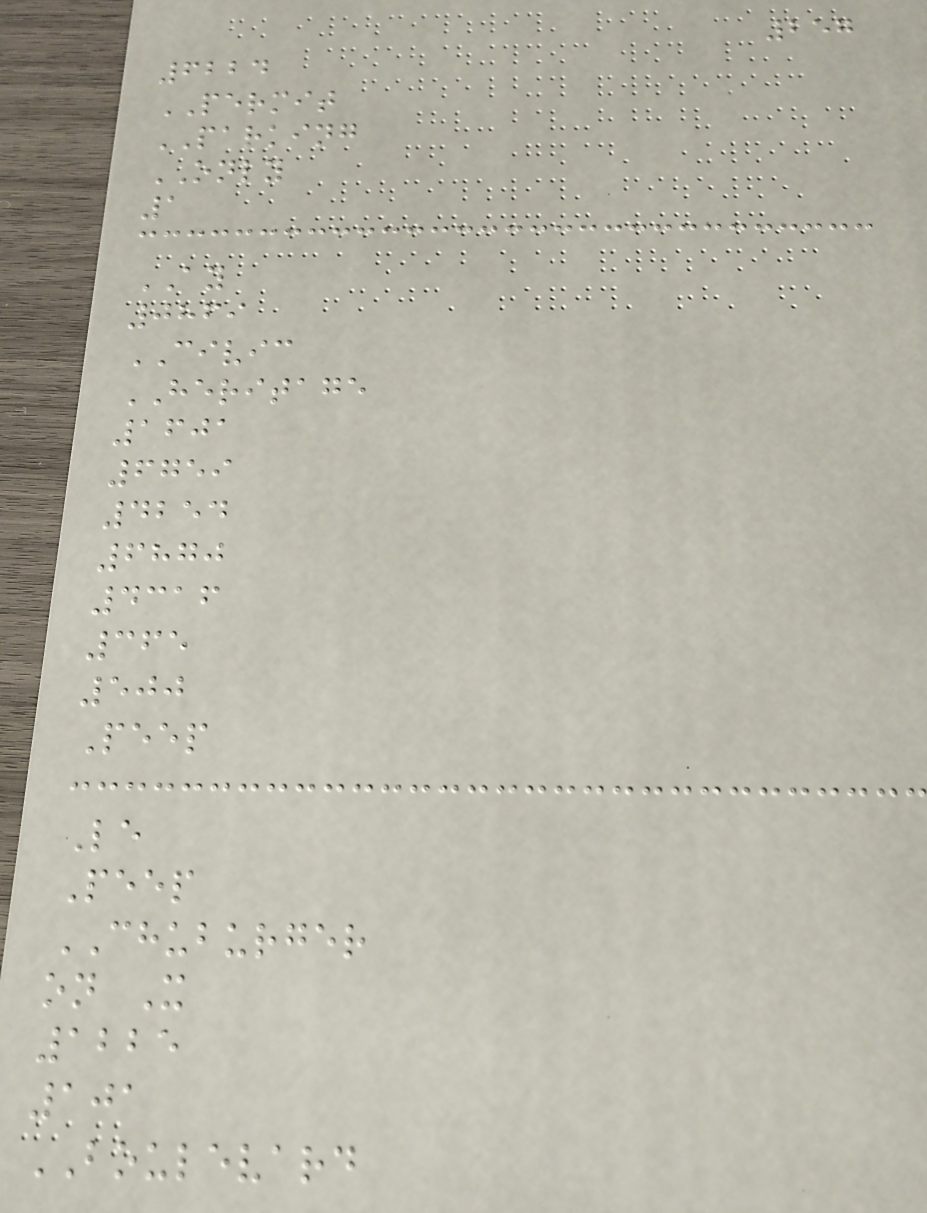257
6224
PERMIT
PARKING
ONLY
1
AY
0869
CIVIC
HERITAGE
1601
6759
4254
6870
4316
365
500
Peep
Le
Peep
CHUBURGER
on X
1225
101
BOULEVARD
